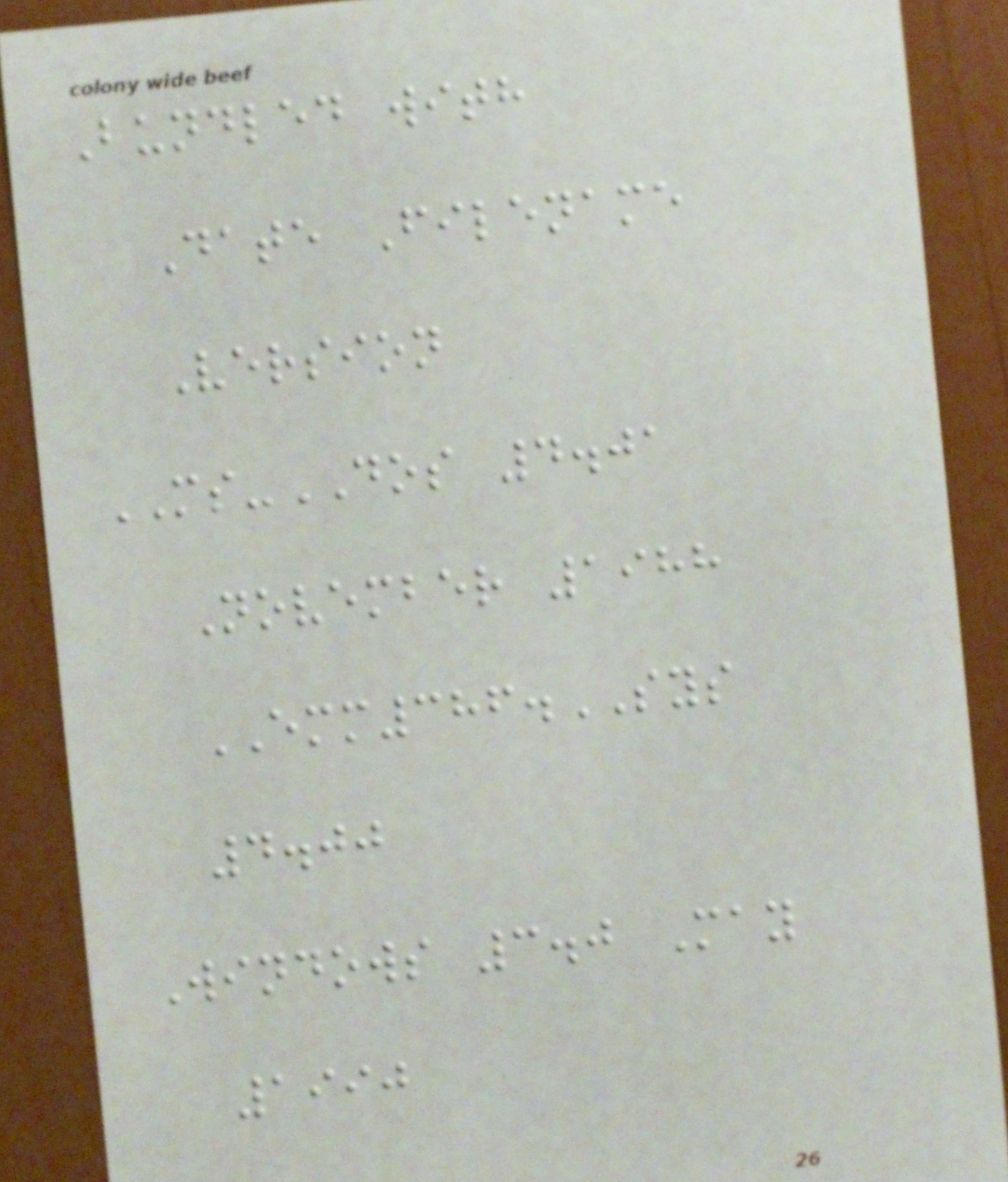Bundled with
Date Filename
Version
MS-DOS 4.01
November 1988
EMM386.SYS
4.00
Windows 3.0 May
1990
